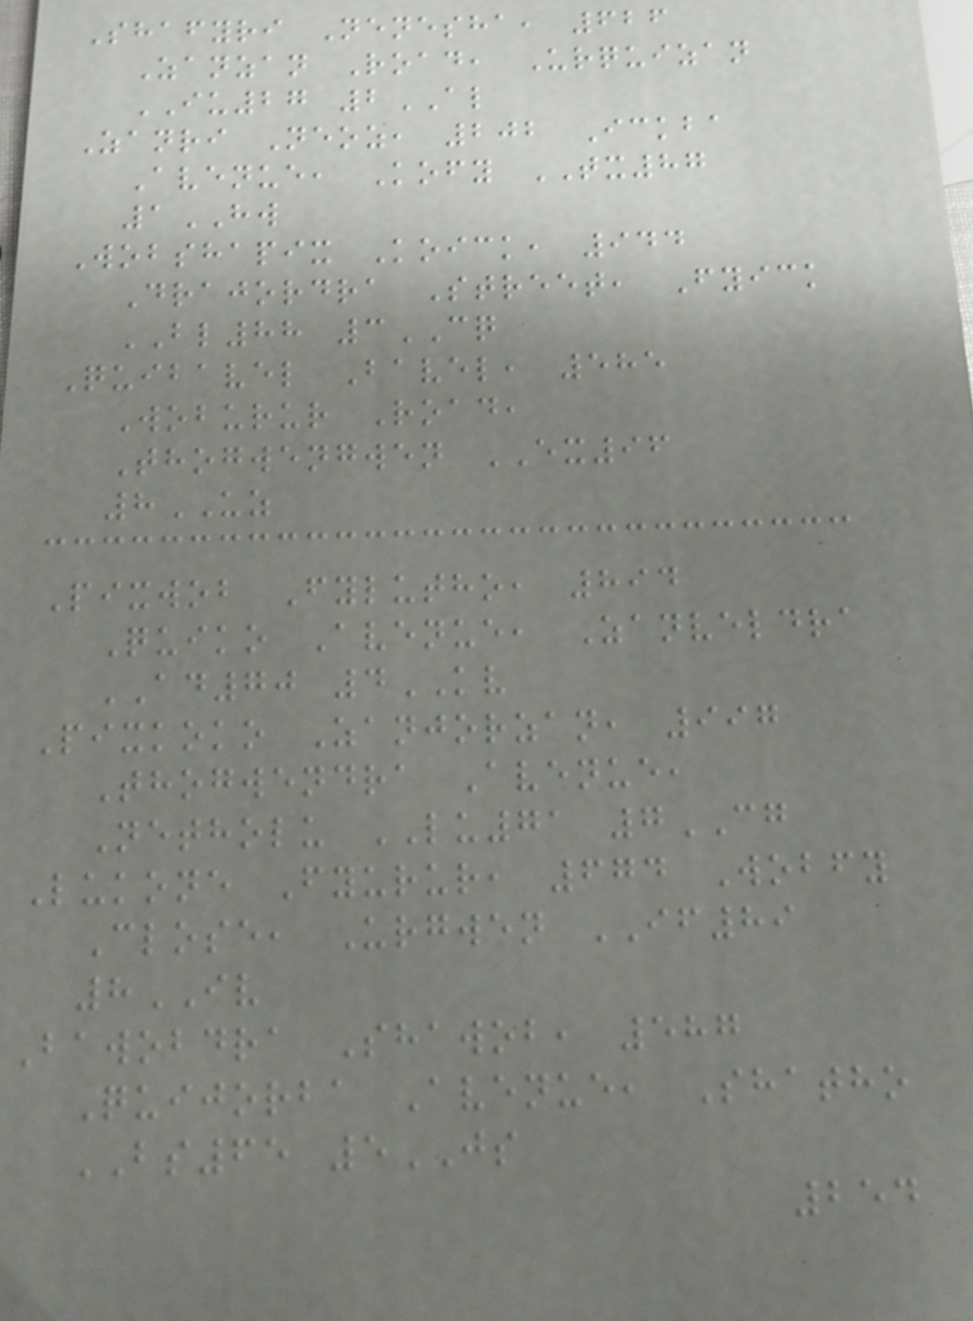Shafyri Nenesha, 626
Zanzan Road, Urquizan
IU27 2AL
Zanri Neoz, 202 Ickba
Avenue, Kofy TX87
1HW
Wobshapix Koick, 944
Drajordra Street, Fyick
BL88 3CQ
Quibavel Bavel, 585
Woburur Road,
Thogwengwen EX96
8UZ
Pixwob Fylutho, 894
Quiko Avenue, Zanveldra
AD70 4KV
Pixkoko Zanjorzan, 997
Thogwendra Avenue,
Netholu LU71 7CG
Lukone Fyurur, 674 Wobfy
Close, Urgwen IF89
8IV
Bawobdra Shawob, 587
Quijorba Avenue, Shatho
BS65 5JS
254
